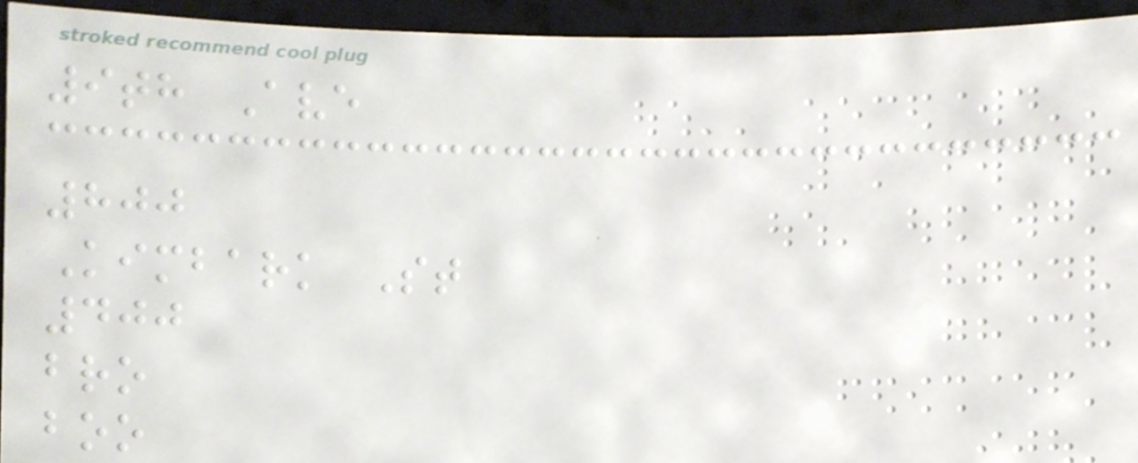9th Ave
800
Kimbark St
400
bro
boo
